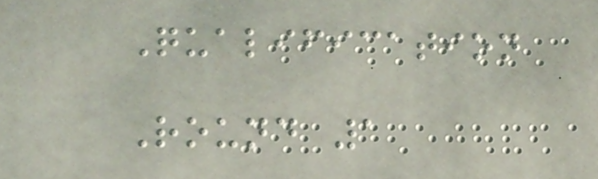Qualification
Round 1
